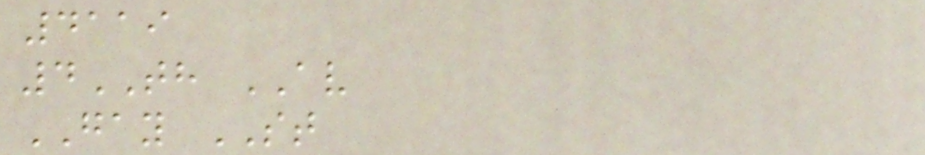4119
4TH AV
GAY ST
